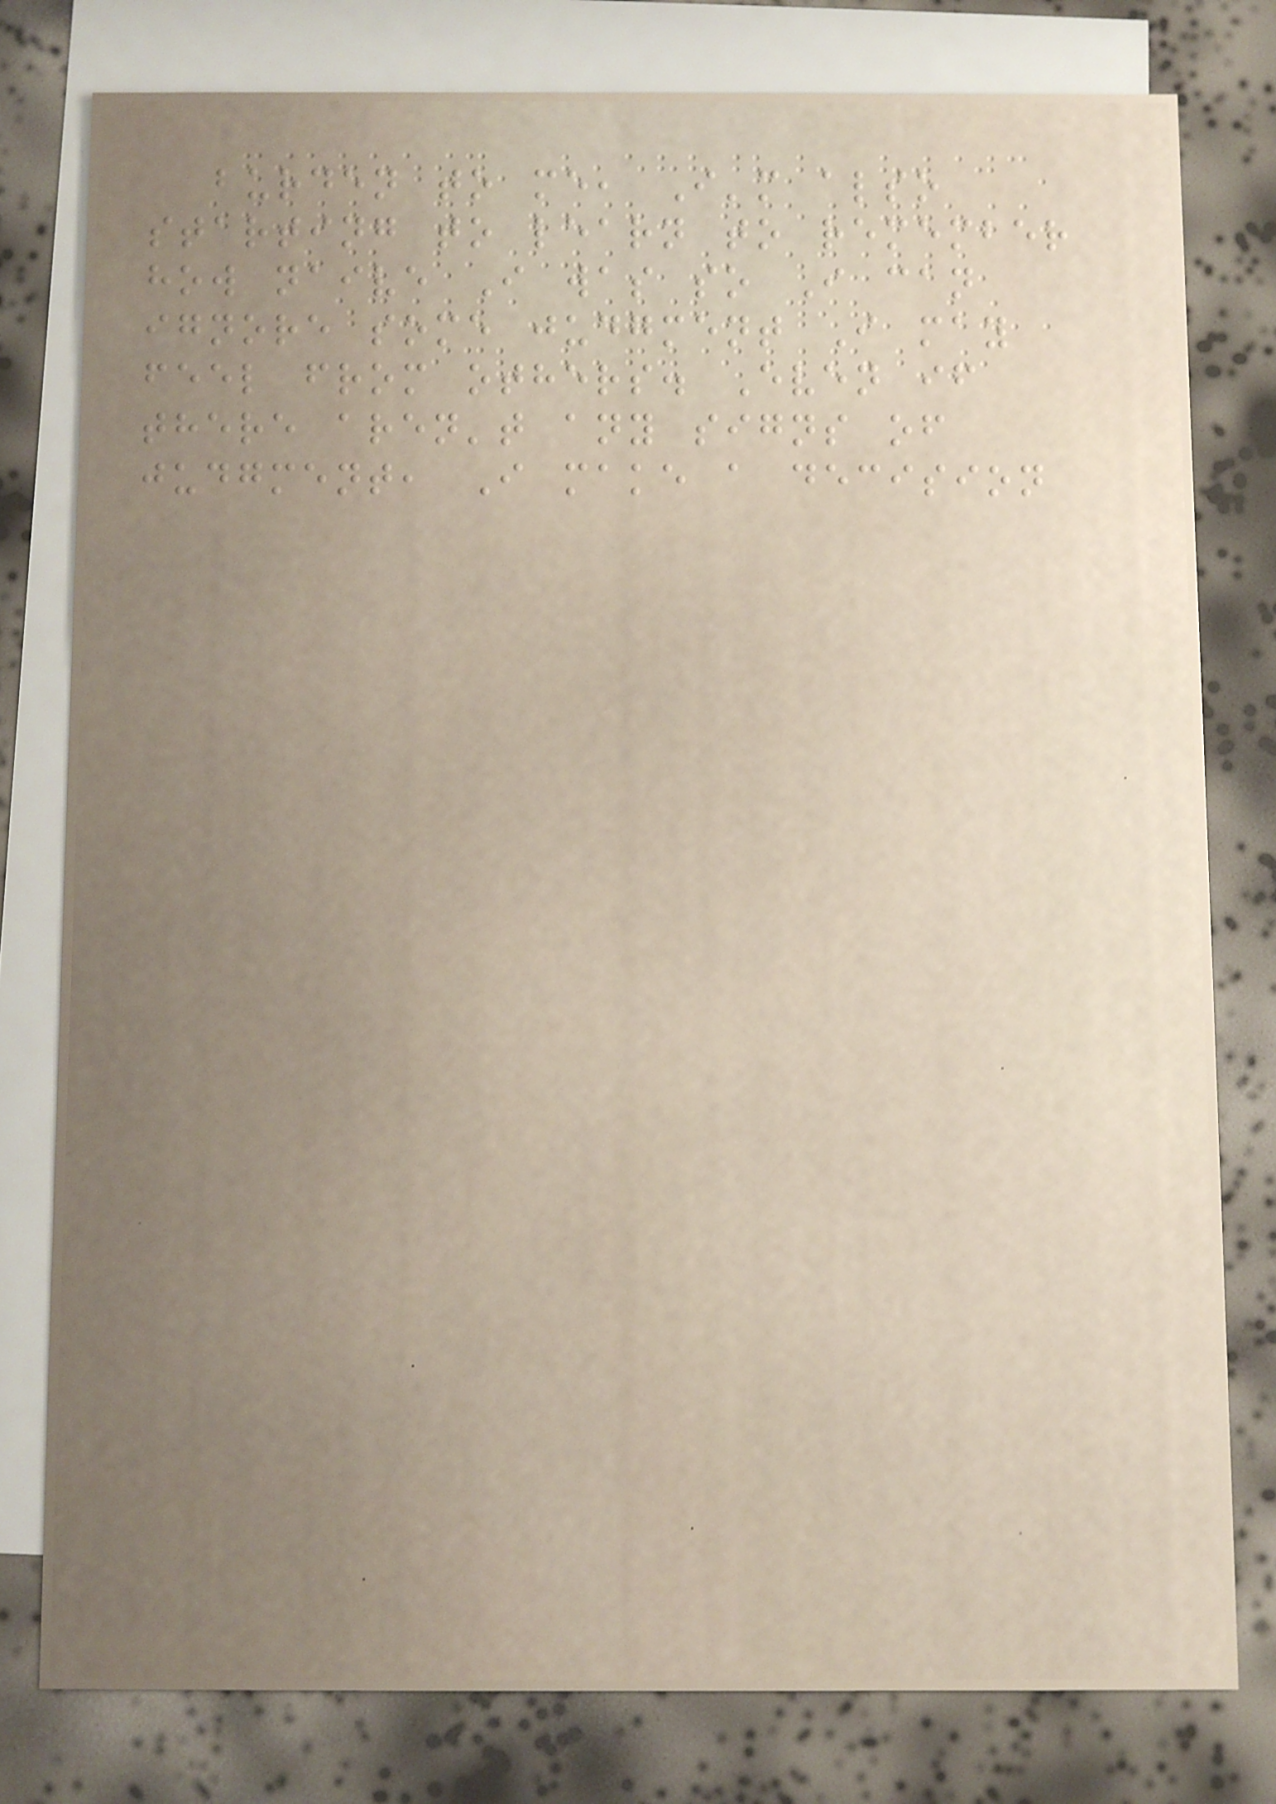burden to me, I'm also
starting to learn to remember
how naive I was so I can
ignore some judgment I may
feel from others. Even if
there aren't any signs of
judgment, I make a decision
